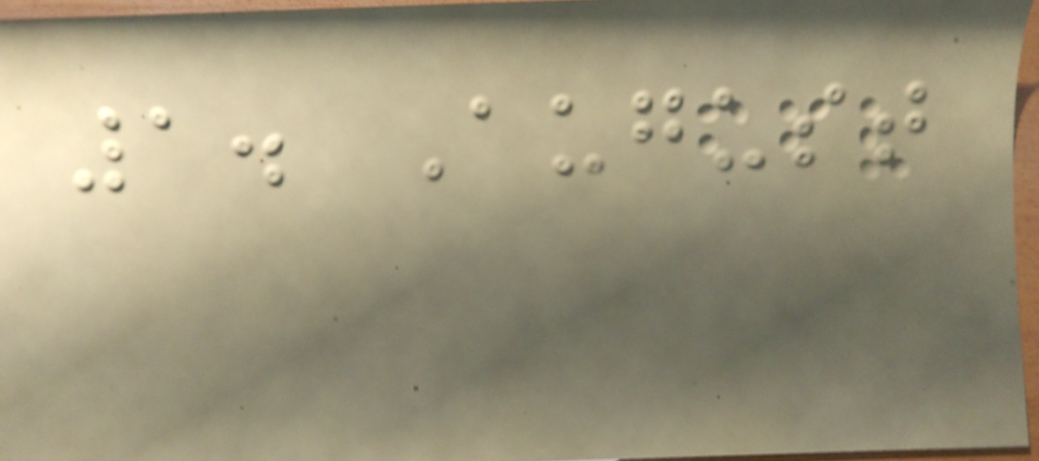1. August
